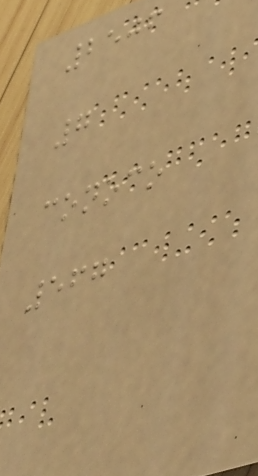2506
7
conoco
567
